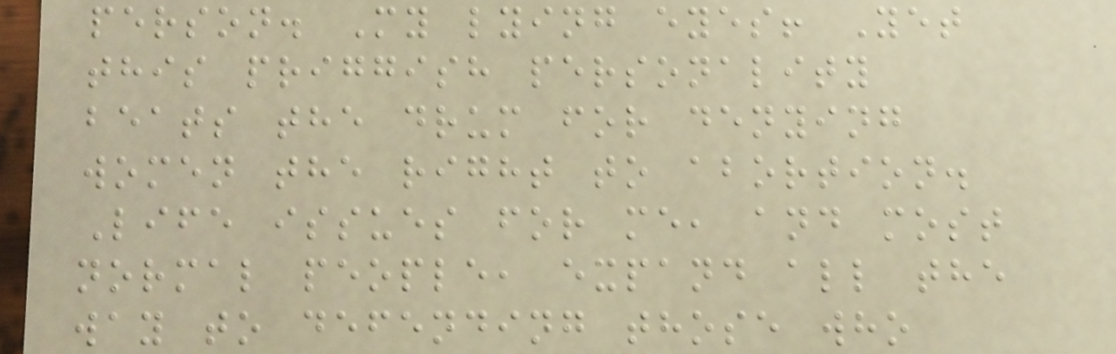person. My lying eyes! Yet
this priggish personality
beats the drum for denying
women the right to abortion.
Life issues for me, and most
normal people, expand all the
way to defending those who
